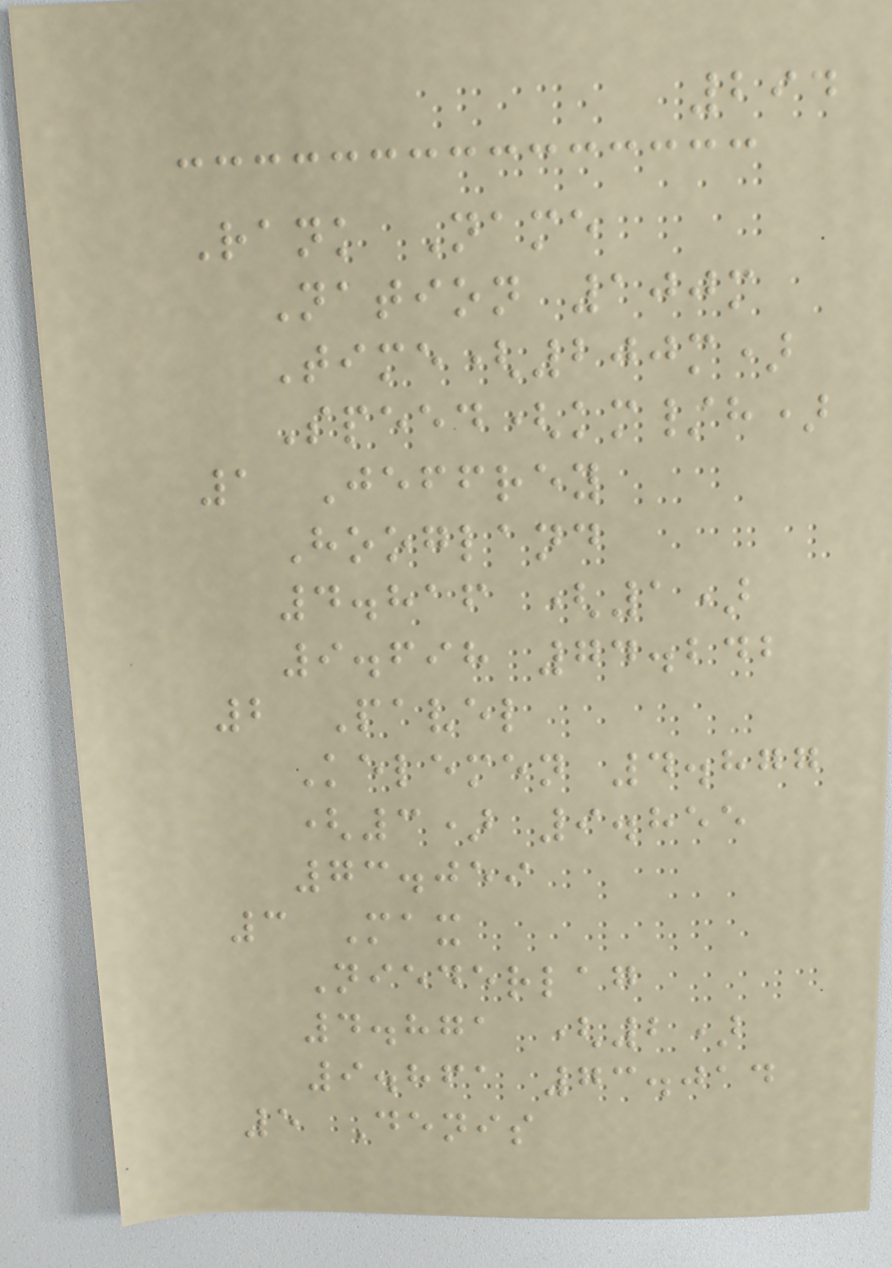294
Rank Name
Nation 100m
Time(200m)
Speed(km/h)
1 Jeffrey
Hoogland
4.816 (1)
9.698 74.242
2 Pavel
Kelemen 4.877
(3) 9.855
73.059
3 Max
Niederlag
4.871 (2)
9.861 73.014
5 Denis
